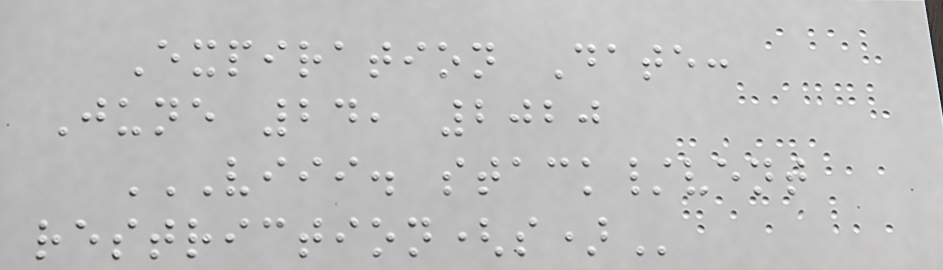Expiration Date:
June 24, 2020
VIII. STACK/VENT
RESTRICTION(S)
